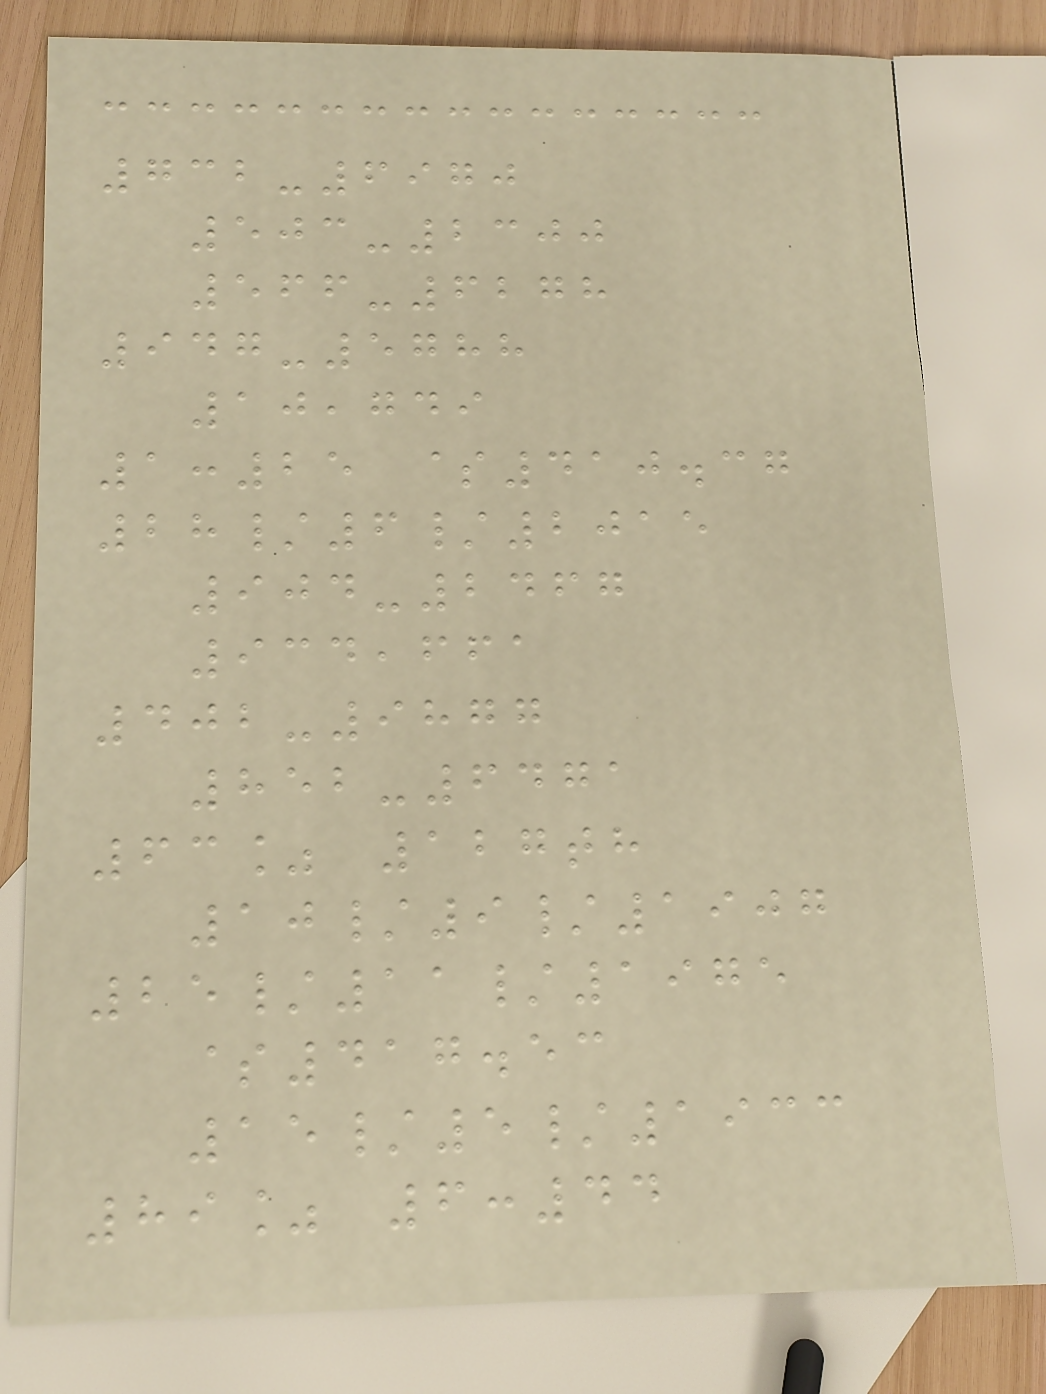732-6970
503-2300
566-6278
947-5788
10,749
1:25 $410.37
28/6/2015
904-2467
934,661
402-9877
852-6471
63% 127th
10/9/1907
25/11/1975
$417.53
15/5/1933
89% 6:44
